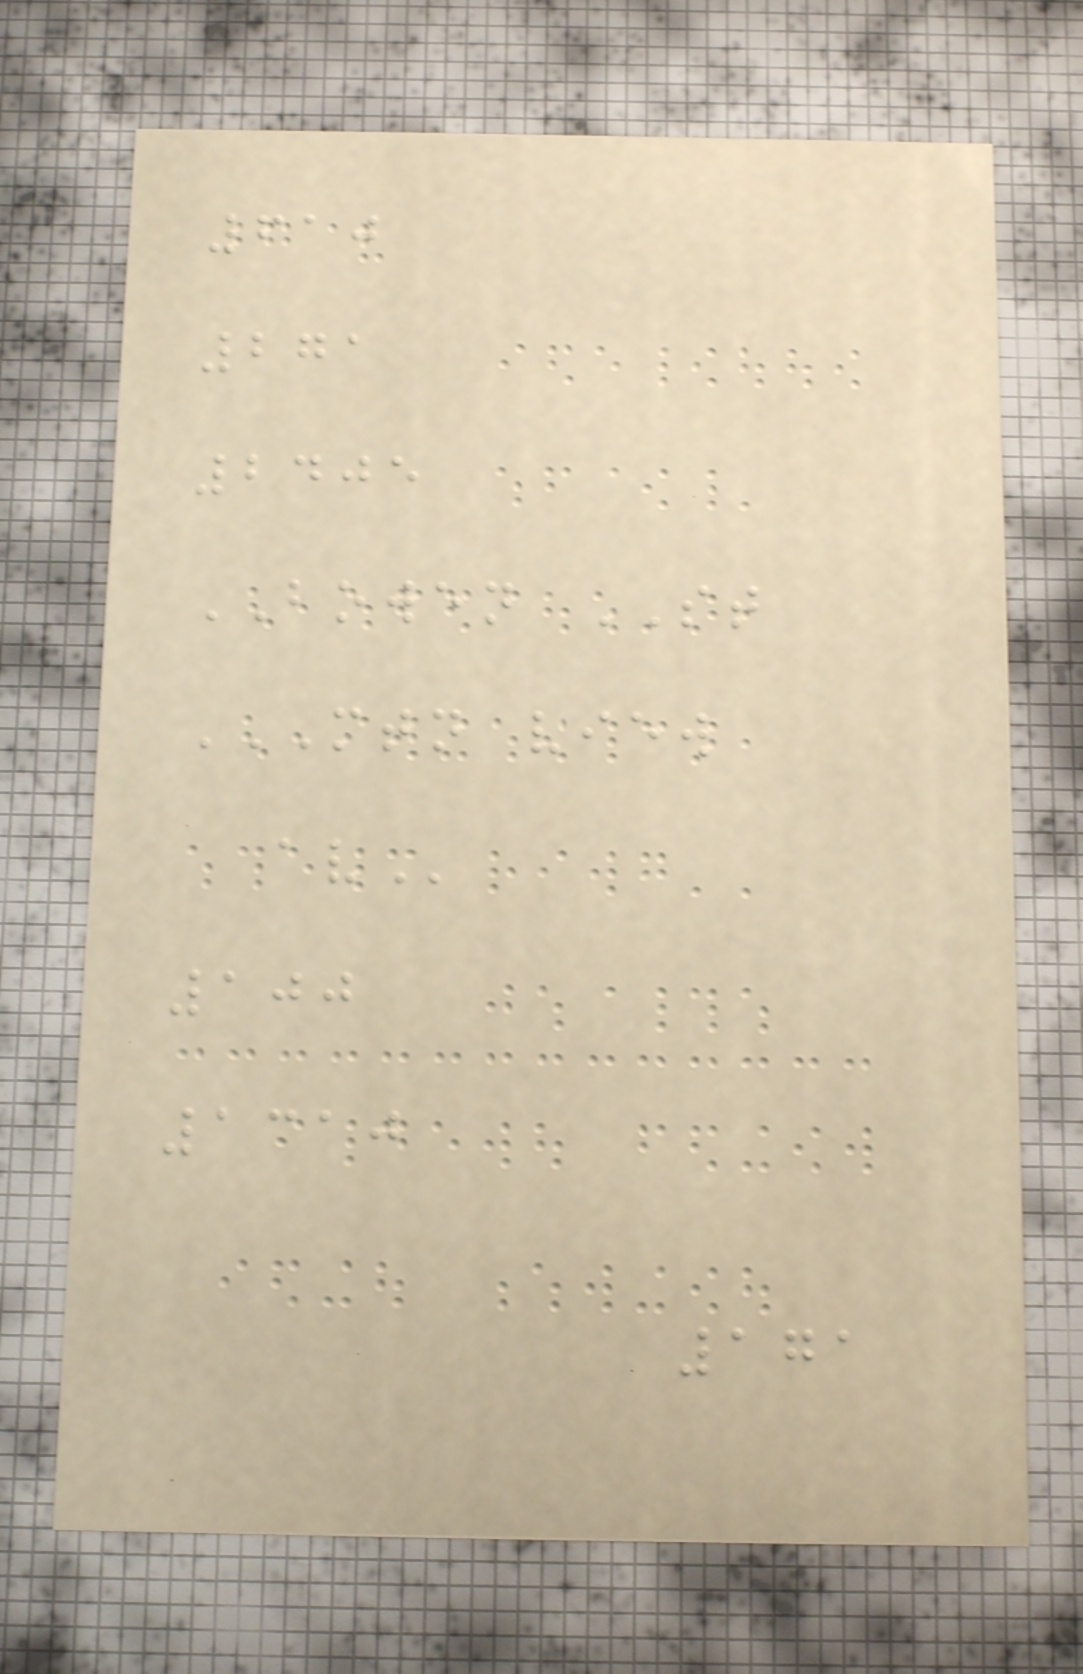610
271
2405
BOWEN ST
MTN VIEW
AV
100
1310
171
